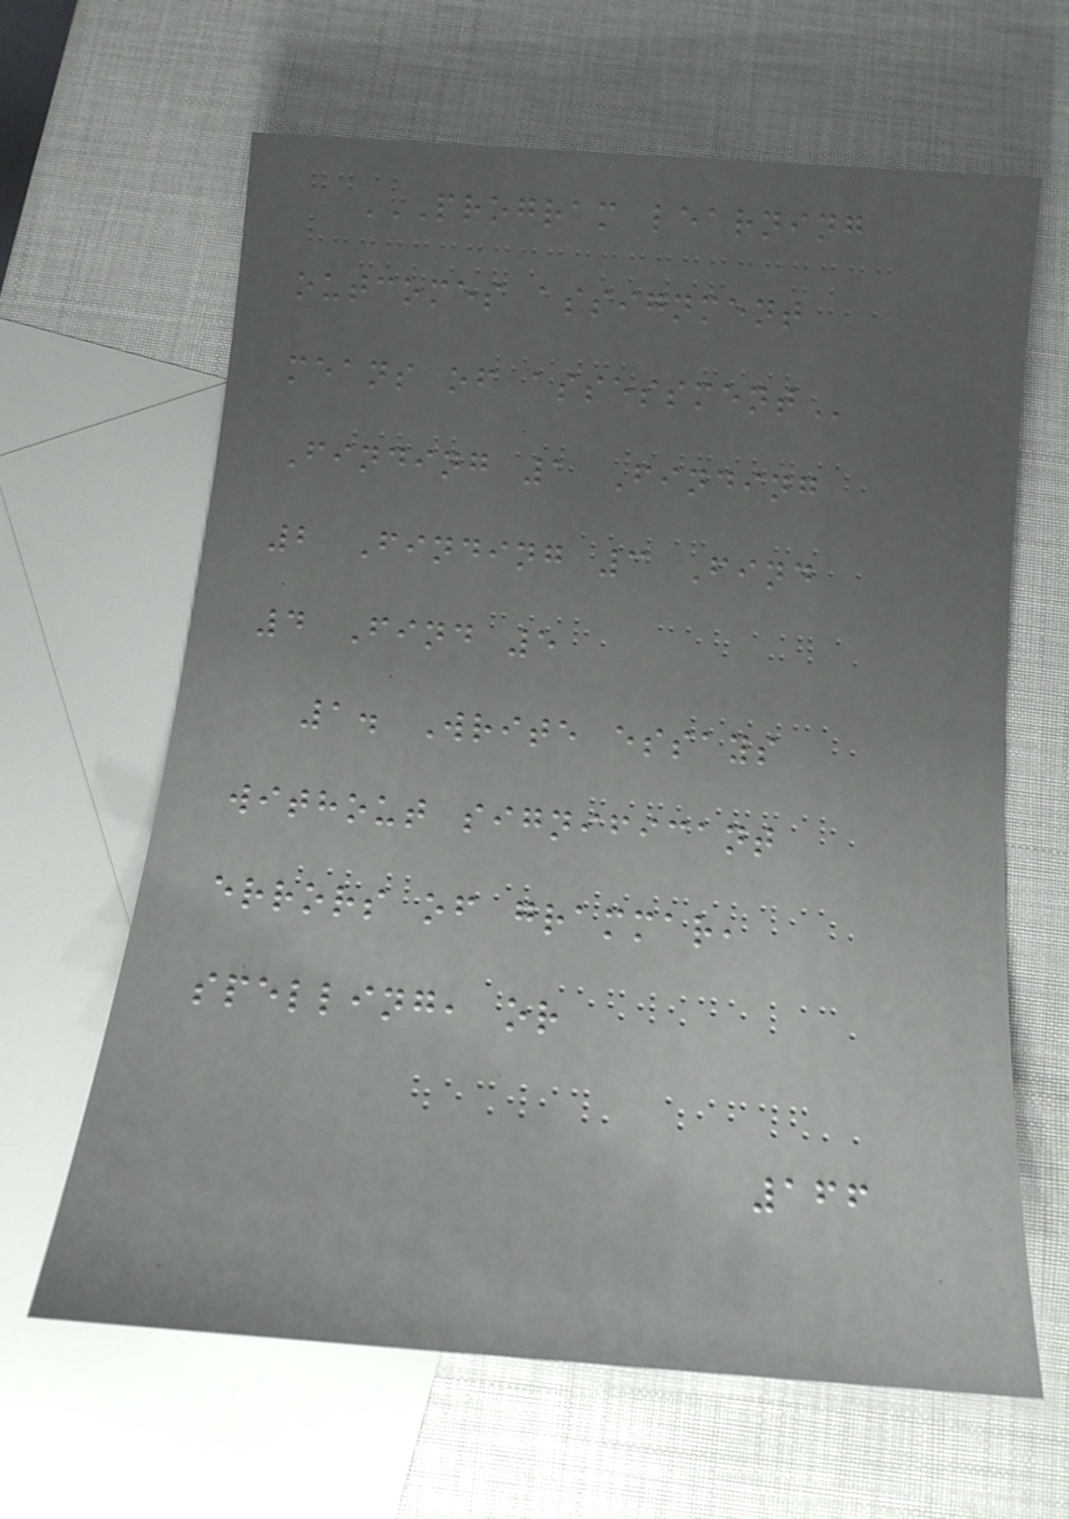PROGRAM LEARNING
OUTCOMES ASSIGNMENT
MEANS OF ASSESSMENT
Finding 1 Finding
2 Finding 3 Find
4 Find 5
1. Write essays
without significant
errors of grammar,
spelling, or
166
